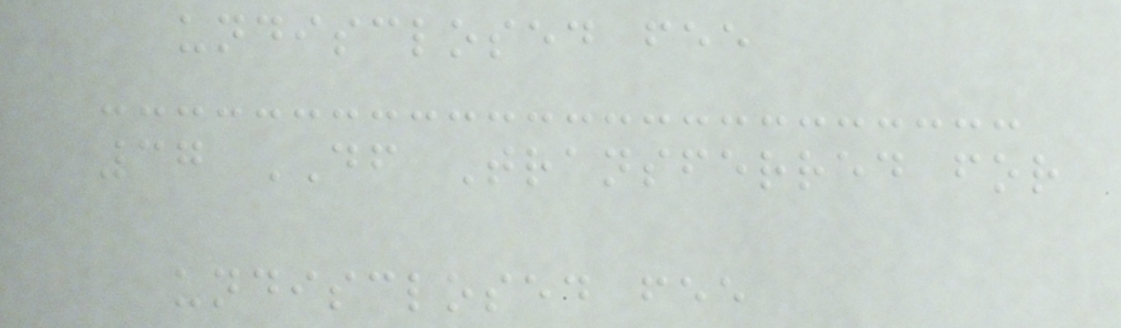undisclosed fee
37 DF Transferred for
undisclosed fee
